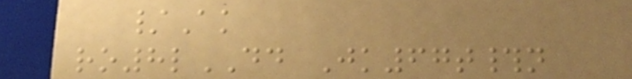/Ak
ro8lDD Jk67t#n
